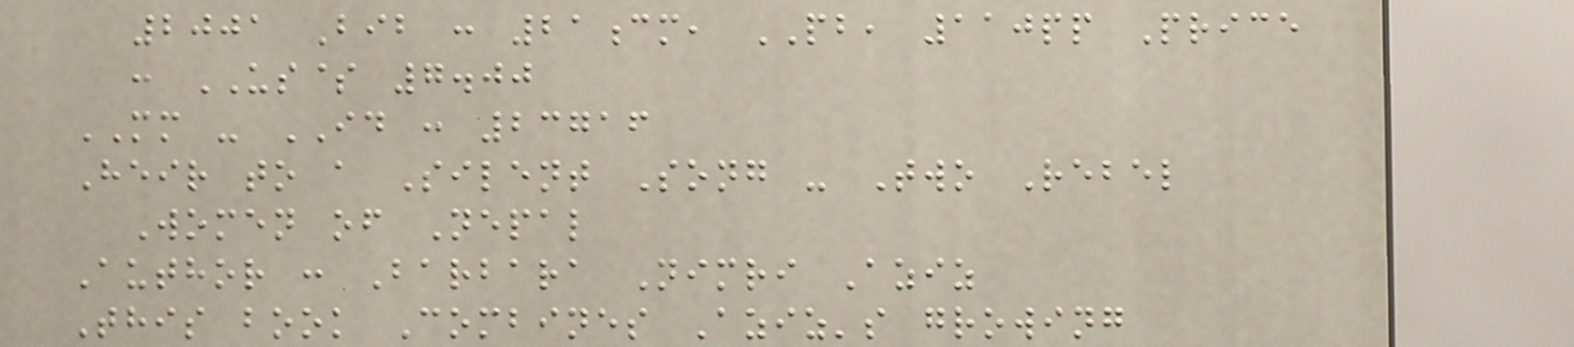2001 Bib : 21cm, PB, 110pp Price
: US$ 7.00
MM - ID : 23716
Heir to a Silent Song - Two Rebel
Women of Nepal
Author : Barbara Nimri Aziz
This book Combines Aziz's growing
